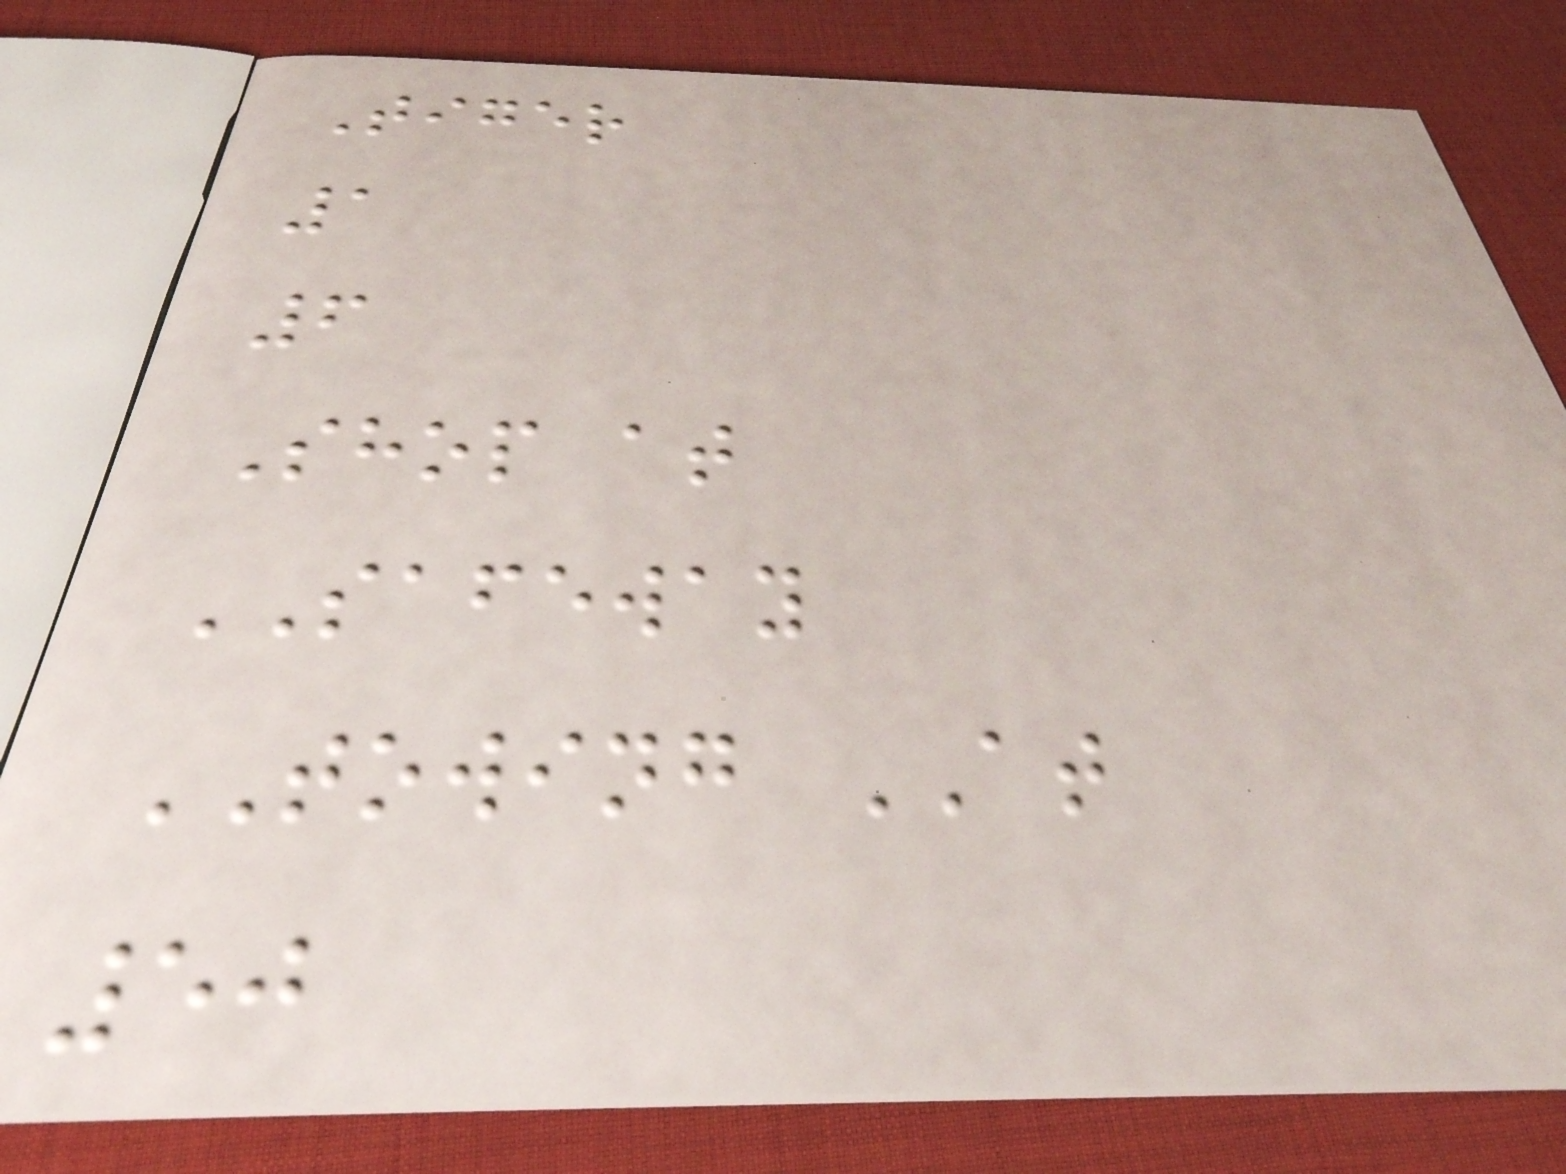Tiger
1
6
Shop at
SAFEWAY
TOWING AT
50
